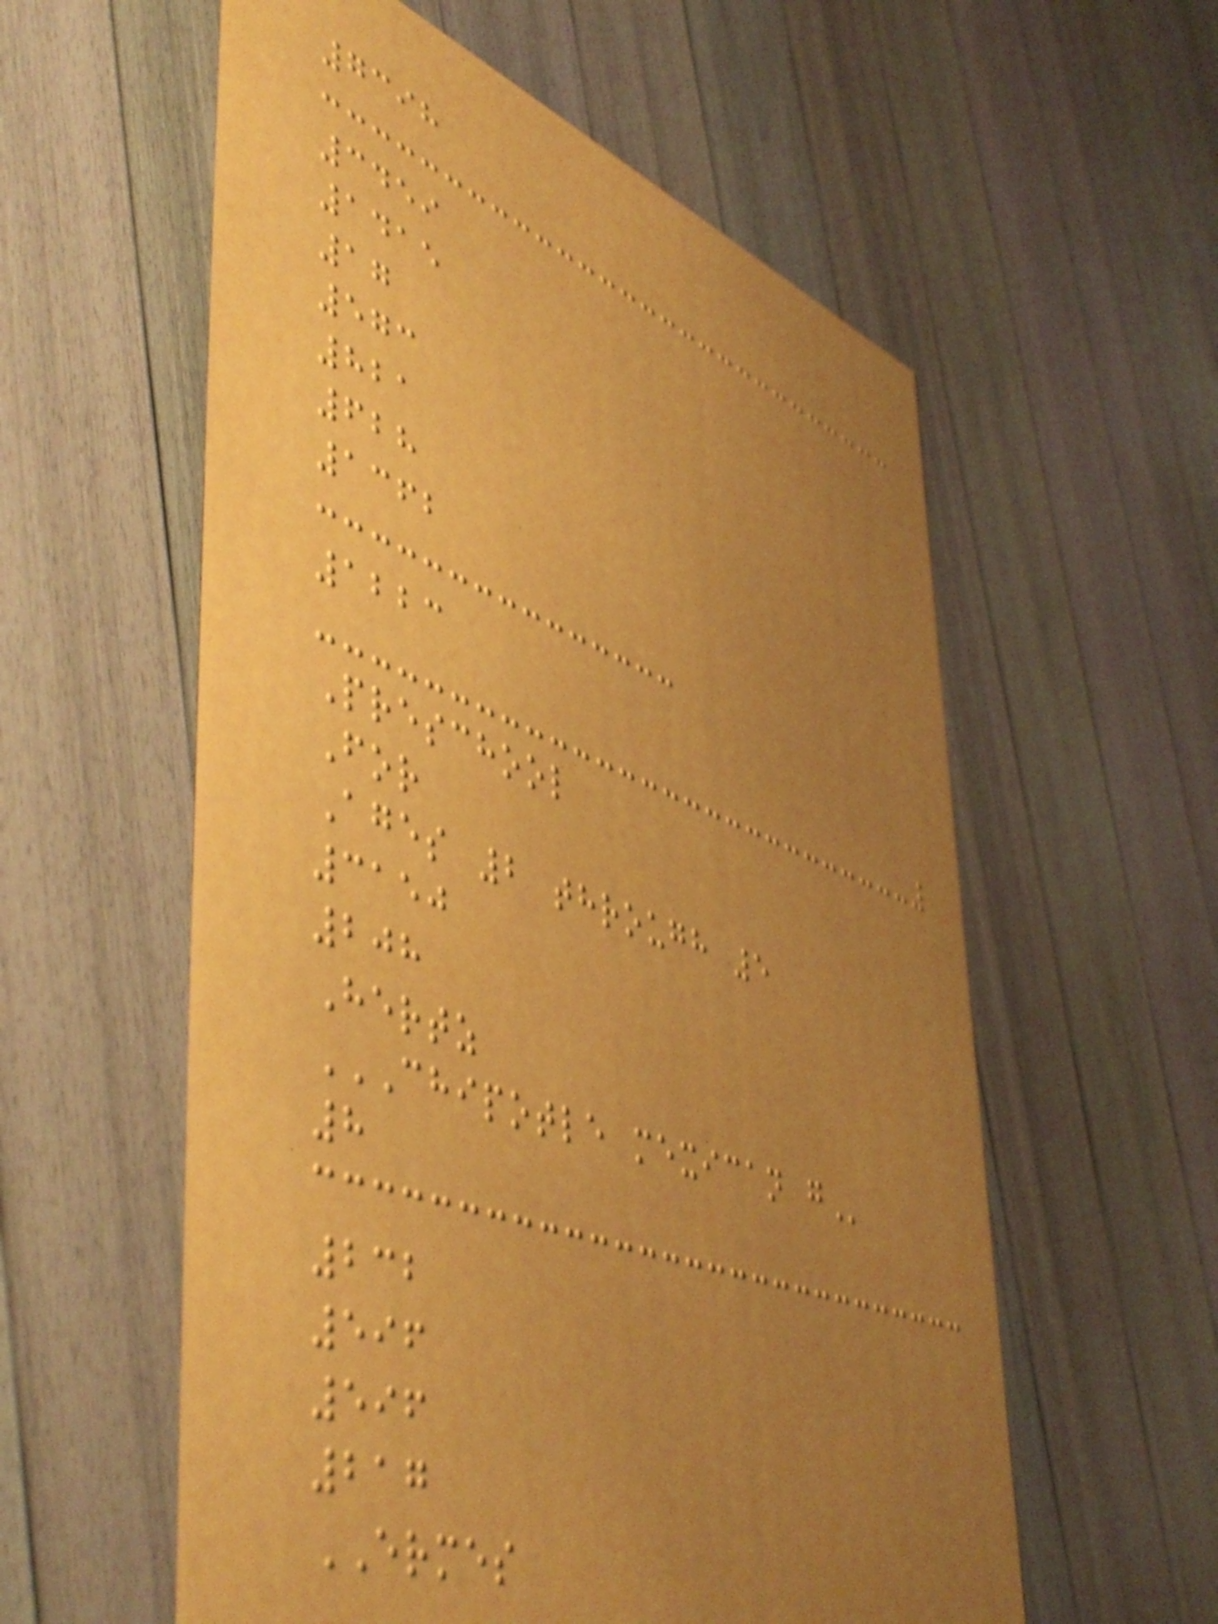7398
3459
1415
17
573
821
628
1362
1223
Preschool
For
Ages 2 through 5
3150
208
Hertz
CHIPOTLE MEXICAN G
8
232
596
596
217
ERMES
